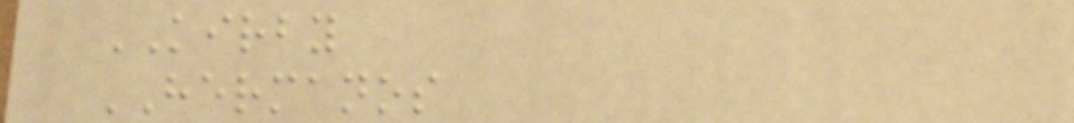KIRBY
HERMANOS
